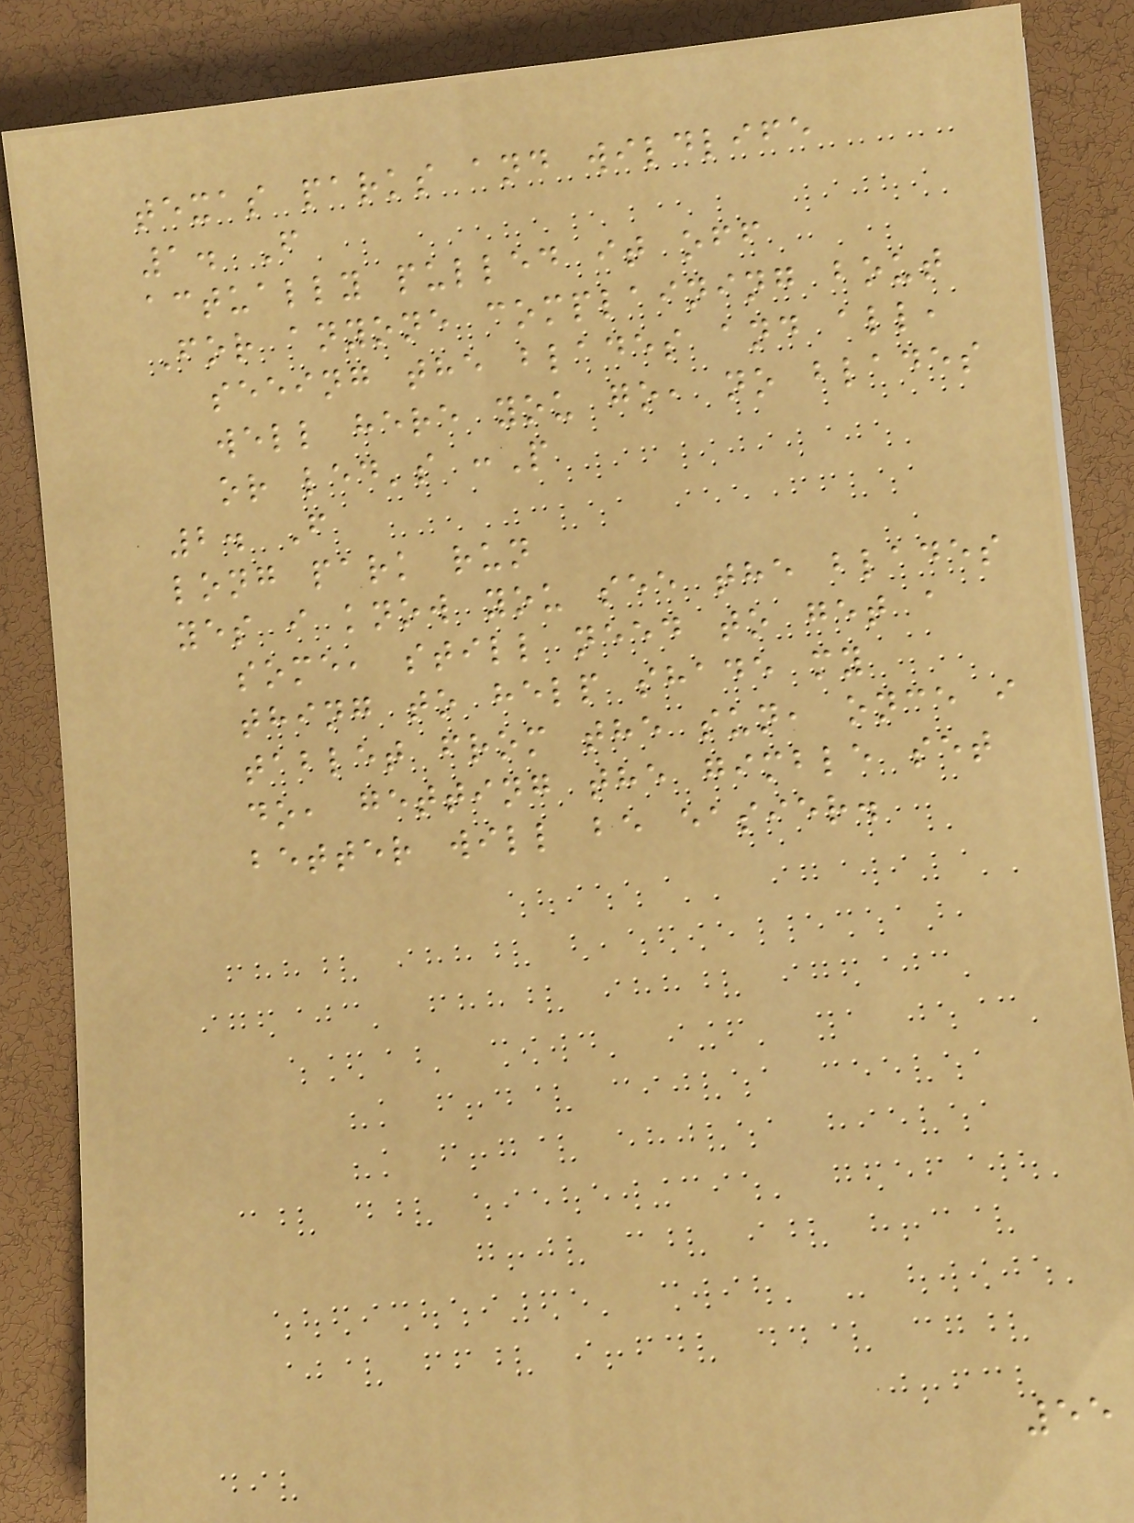texas parks and wildlife
1. F
actually pulled it off
For anyone complaining bout
seeing the blades and all,
well here you go, no blades
or led's :P
2. F
long park run
yes i know you see the blades
some, still need to get a
thing to help shade my
tablet from the sun, once i
do, getting the gimble set
better will be easier.
55
